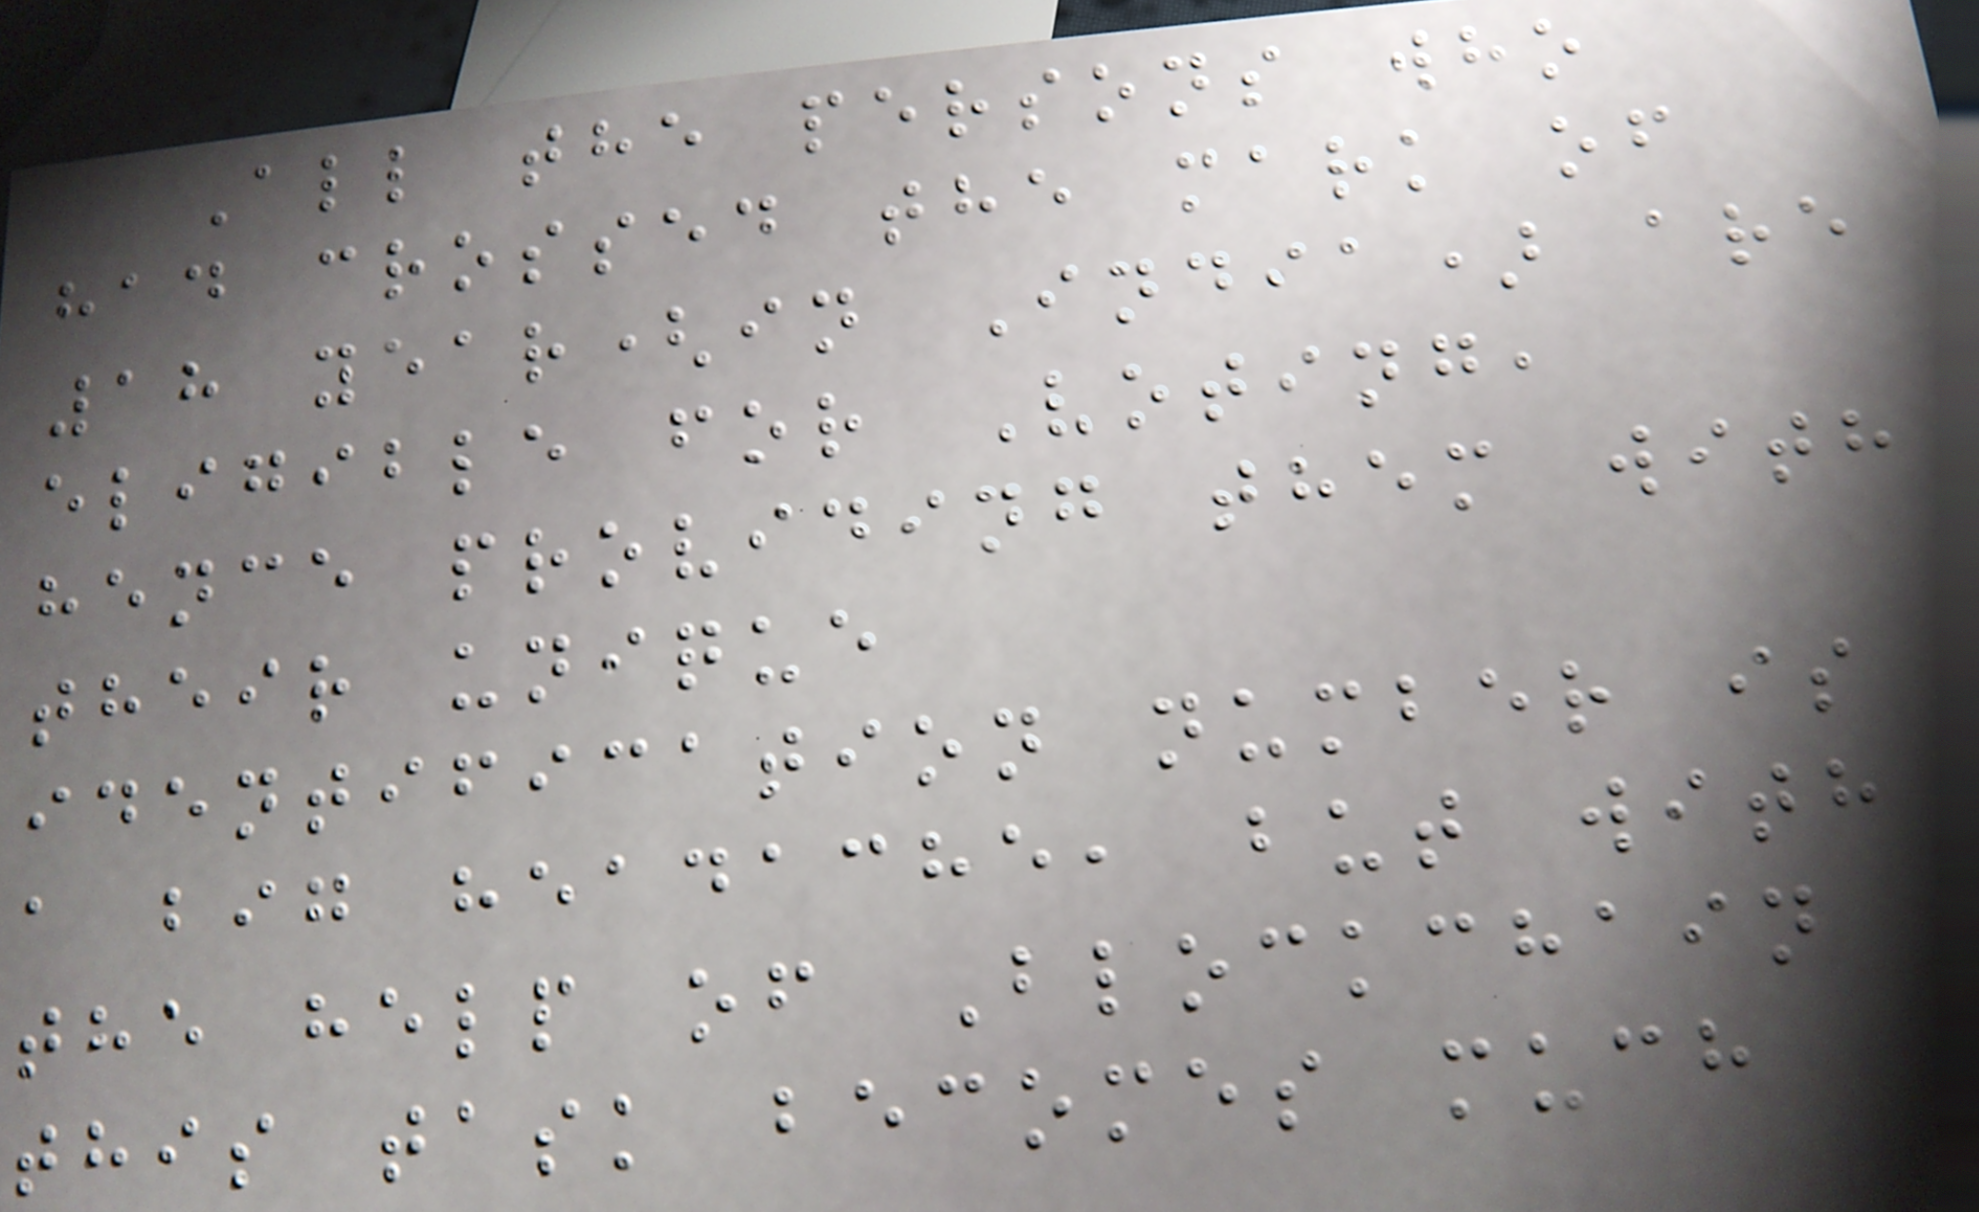All the persons who
had crossed the mark of
18 year(in India) are
eligible for Voting,
hence providing them with
their unique
identification number is
a big headache, but with
the help of Blockchain
this task becomes much
